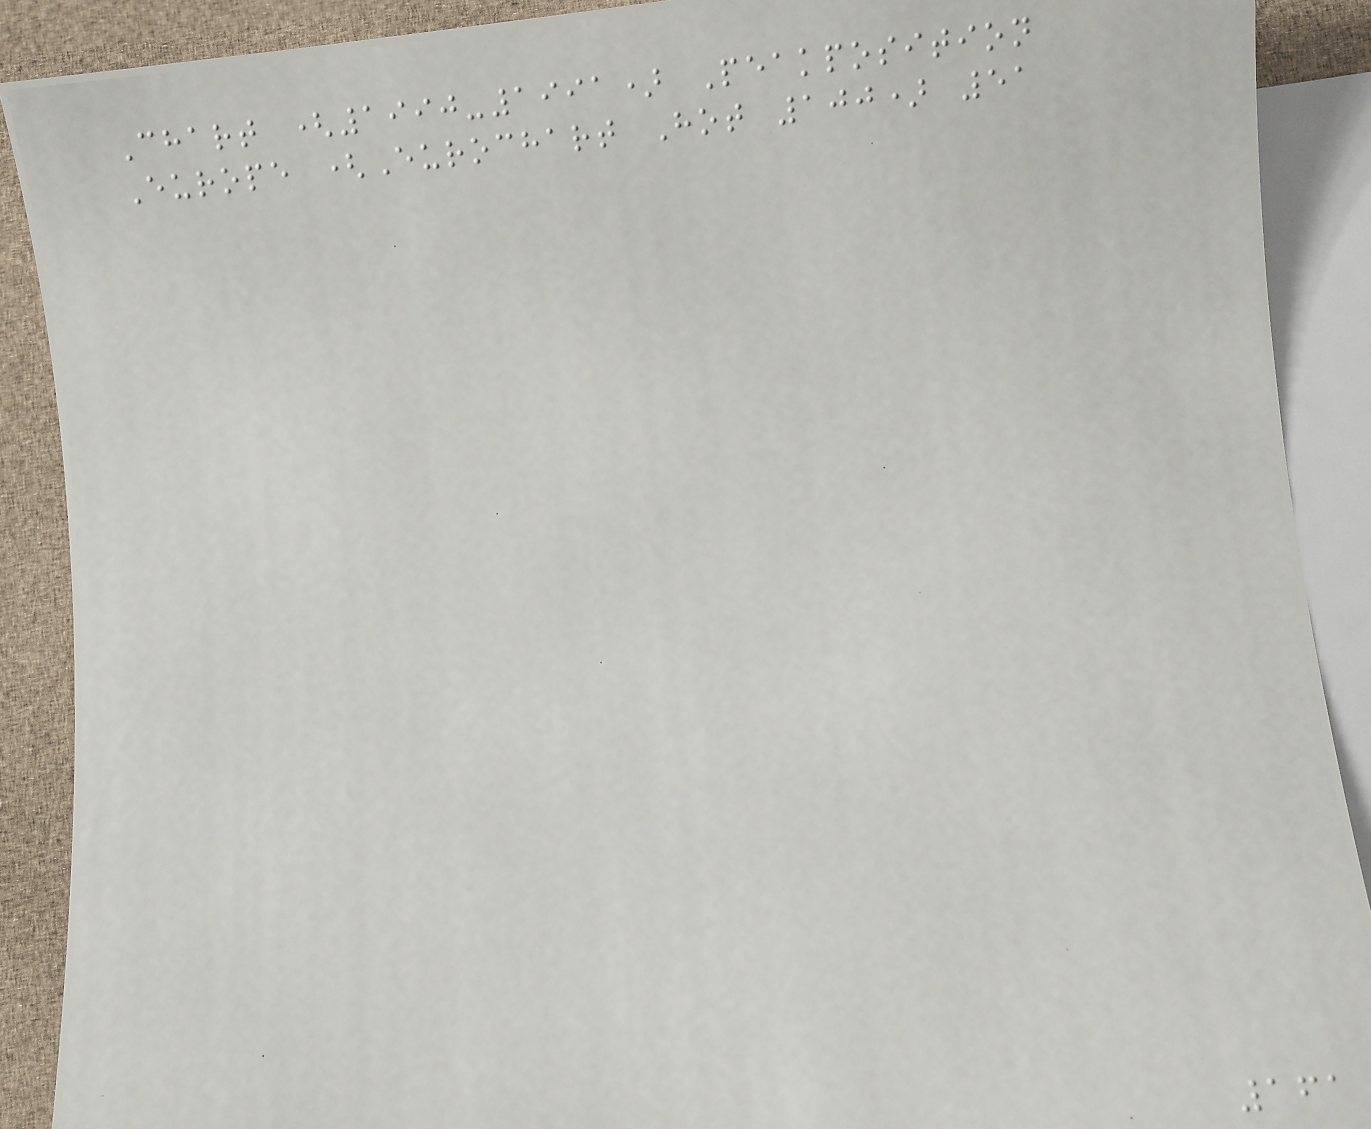Chart (1990-1991) Peakposition
Europe (Eurochart Hot 100) 51
161
